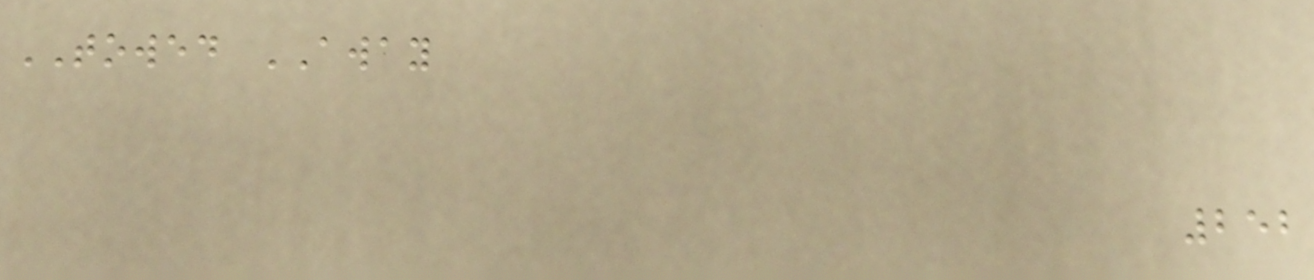TOWED AWAY
252
